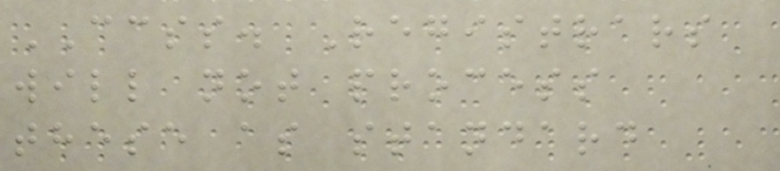CCSS. Registrars
will not process
these as standard
